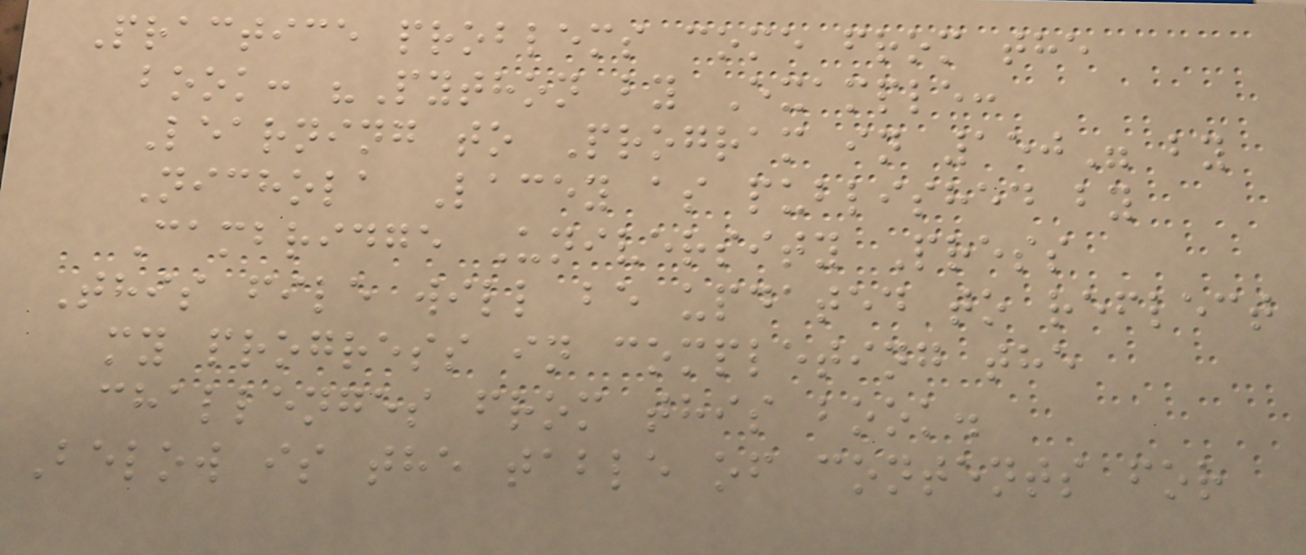Practice problems come from the
book: "Python by Example:
Learning to Program in 150" by
Nichola Lacey as published by
Cambridge University Press
This file will be updated to reflect
my progress in completing the
challenges from this book.
Below is the table of contents for
